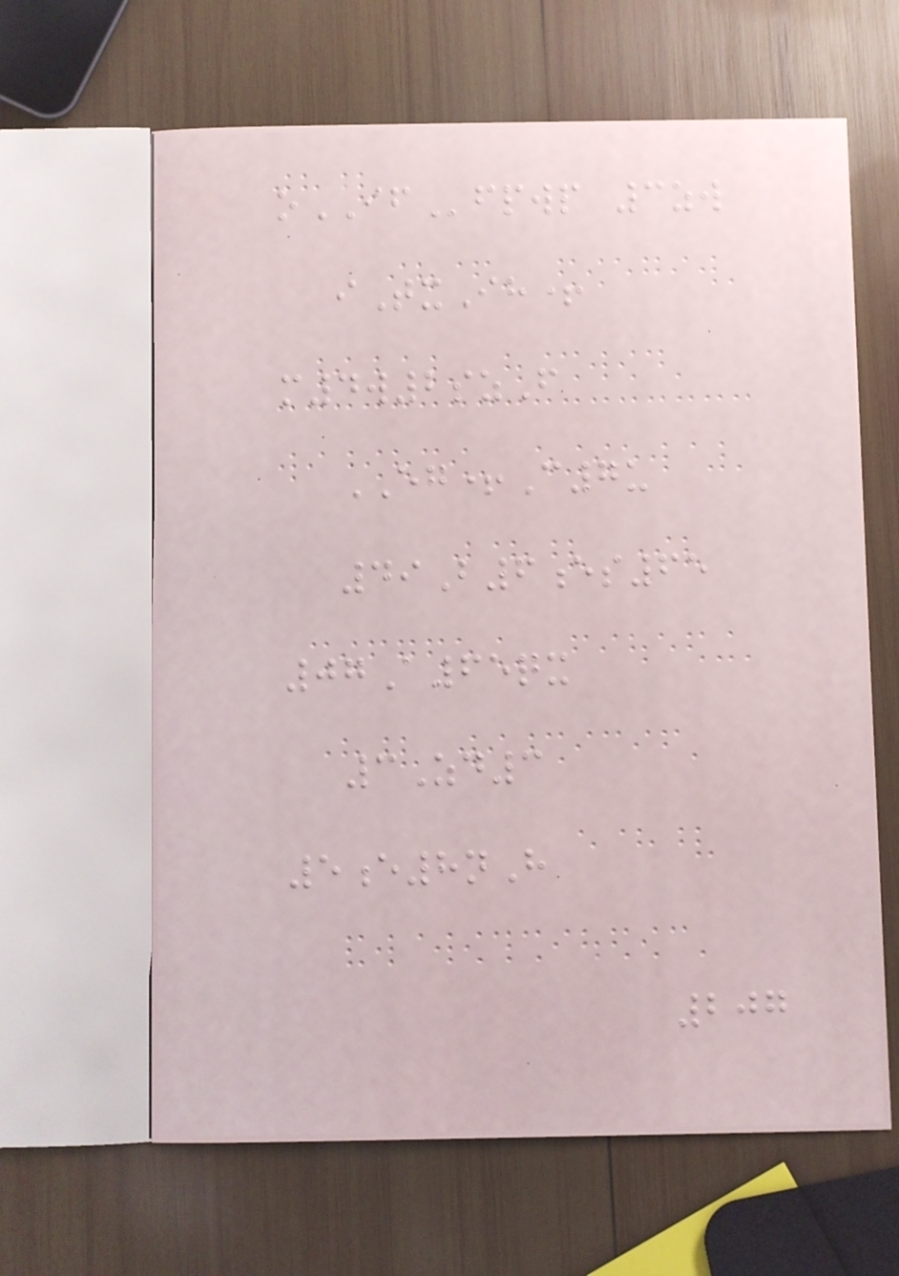oIFfpwp 3zw
iTxIh+
m4w2szF
EG+C7u
49B6es65
07A65qx
3Zd3
5e8nH
207
